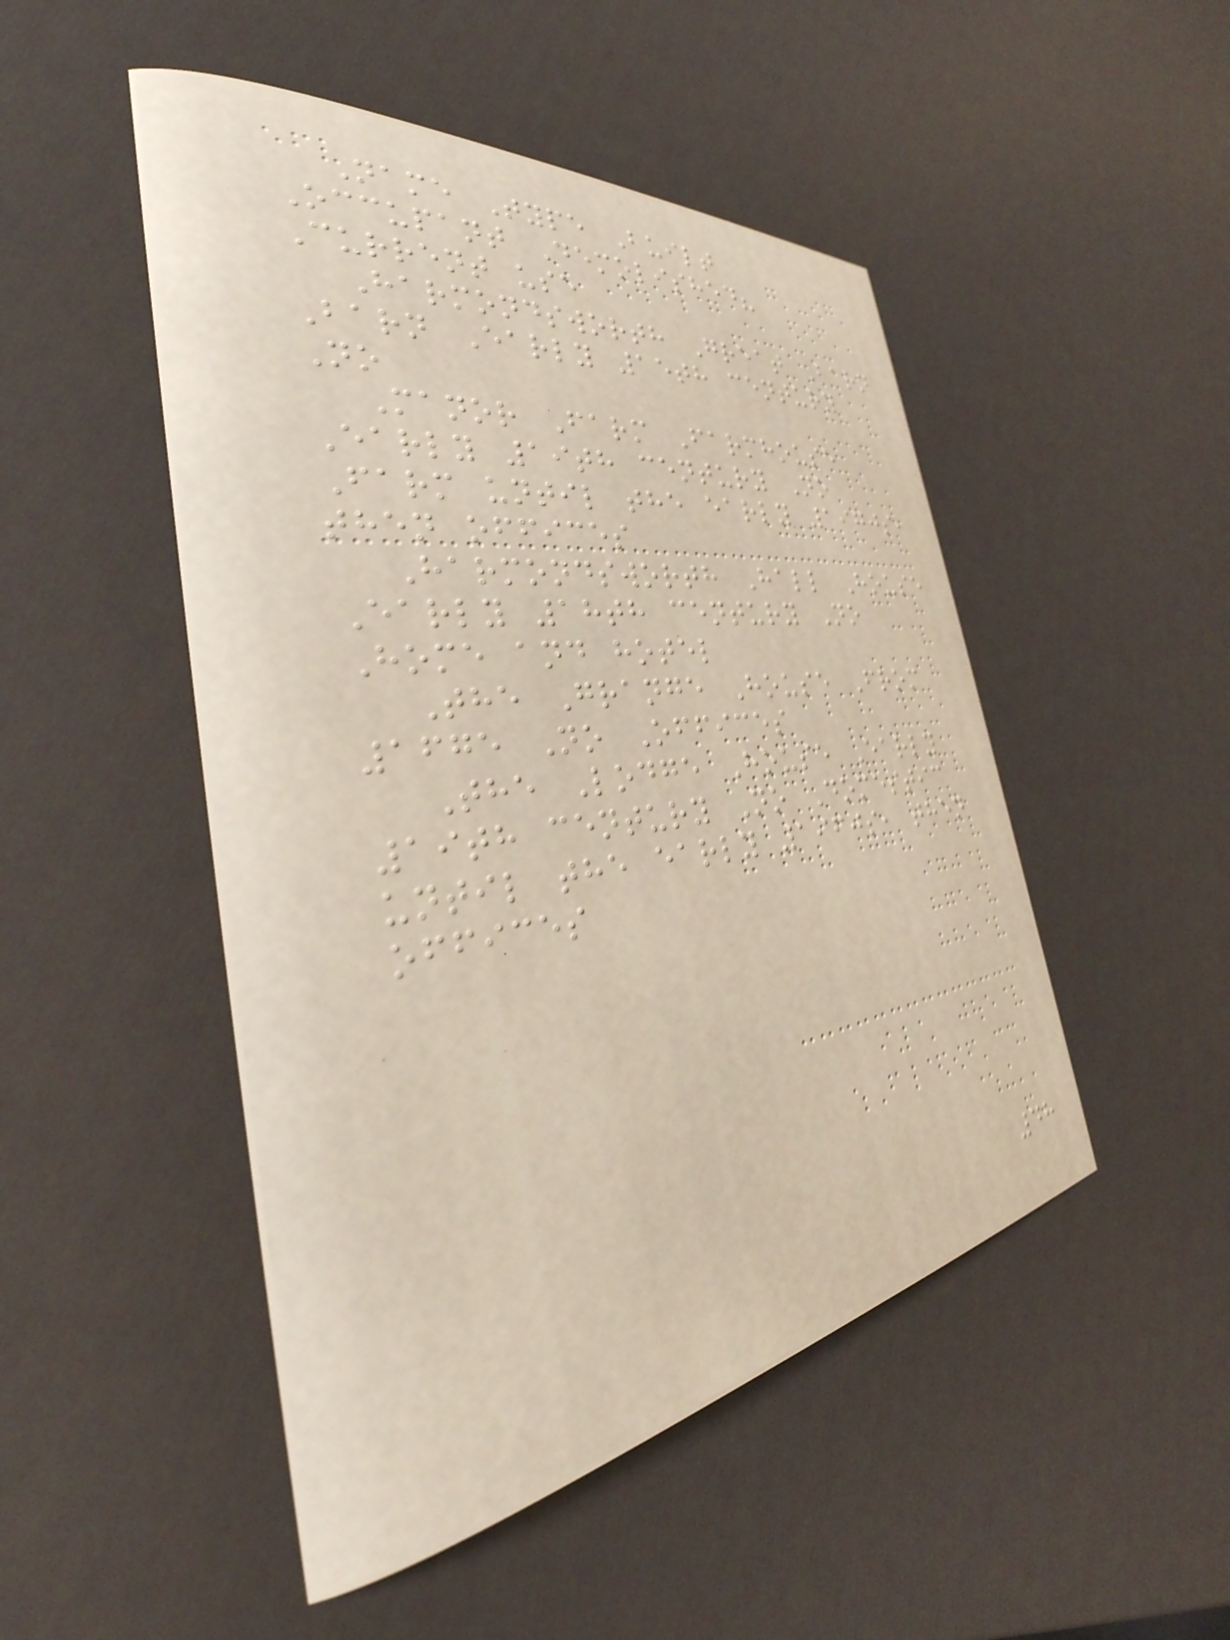Name Type Built
Occupant Demolished?
Current use
Harmondsworth Great Barn
Barn Early 15th century
No
Manor Farm Farmhouse
Early 19th century No
Farm until the early 1970s,
then offices
Harmondsworth Hall House
Early 18th century No
Home and hotel
The Grange House From
1675 No Offices
The Lodge House Early
19th century No Domestic
until the early 1960s, then
offices
48
